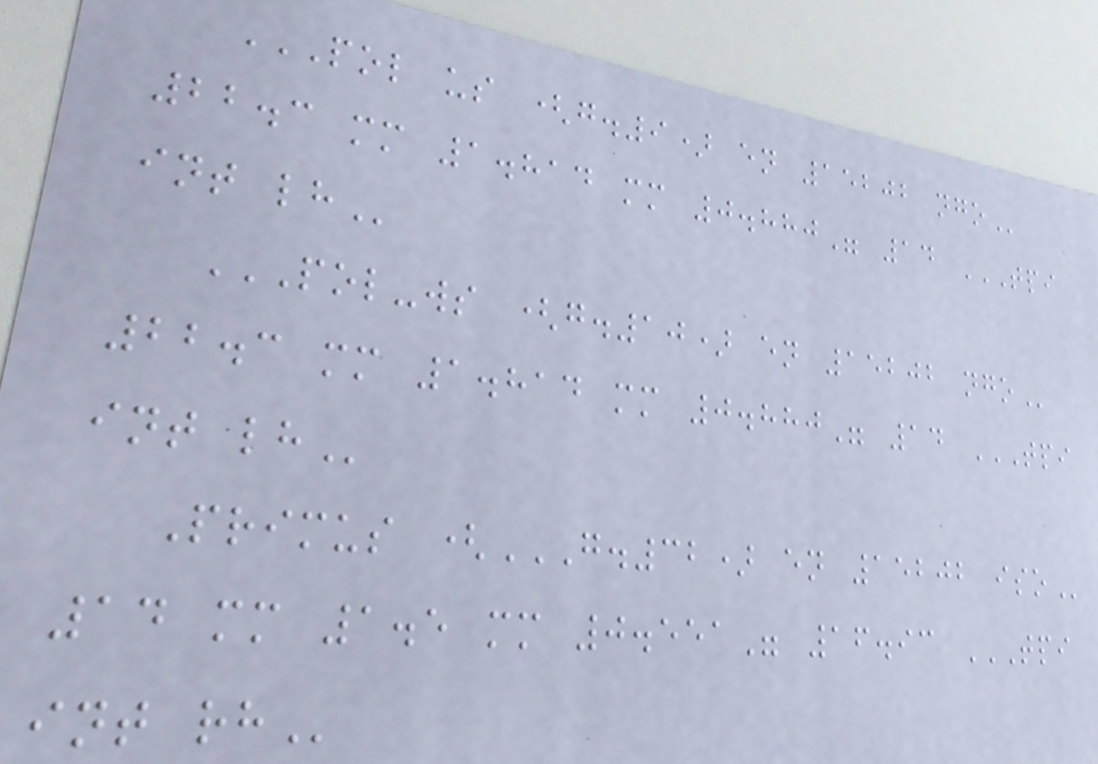POL US (G.9) EN 15202 NGO
22.3 mm 1.814 mm 0.880" 14 TPI
INT LH
POL-WS (G.10) EN 15202 NGO
22.3 mm 1.814 mm 0.880" 14 TPI
INT LH
Primus (G.32) EN 15202 ISO
14 mm 1.5 mm 0.551" 16.93 TPI
INT RH
